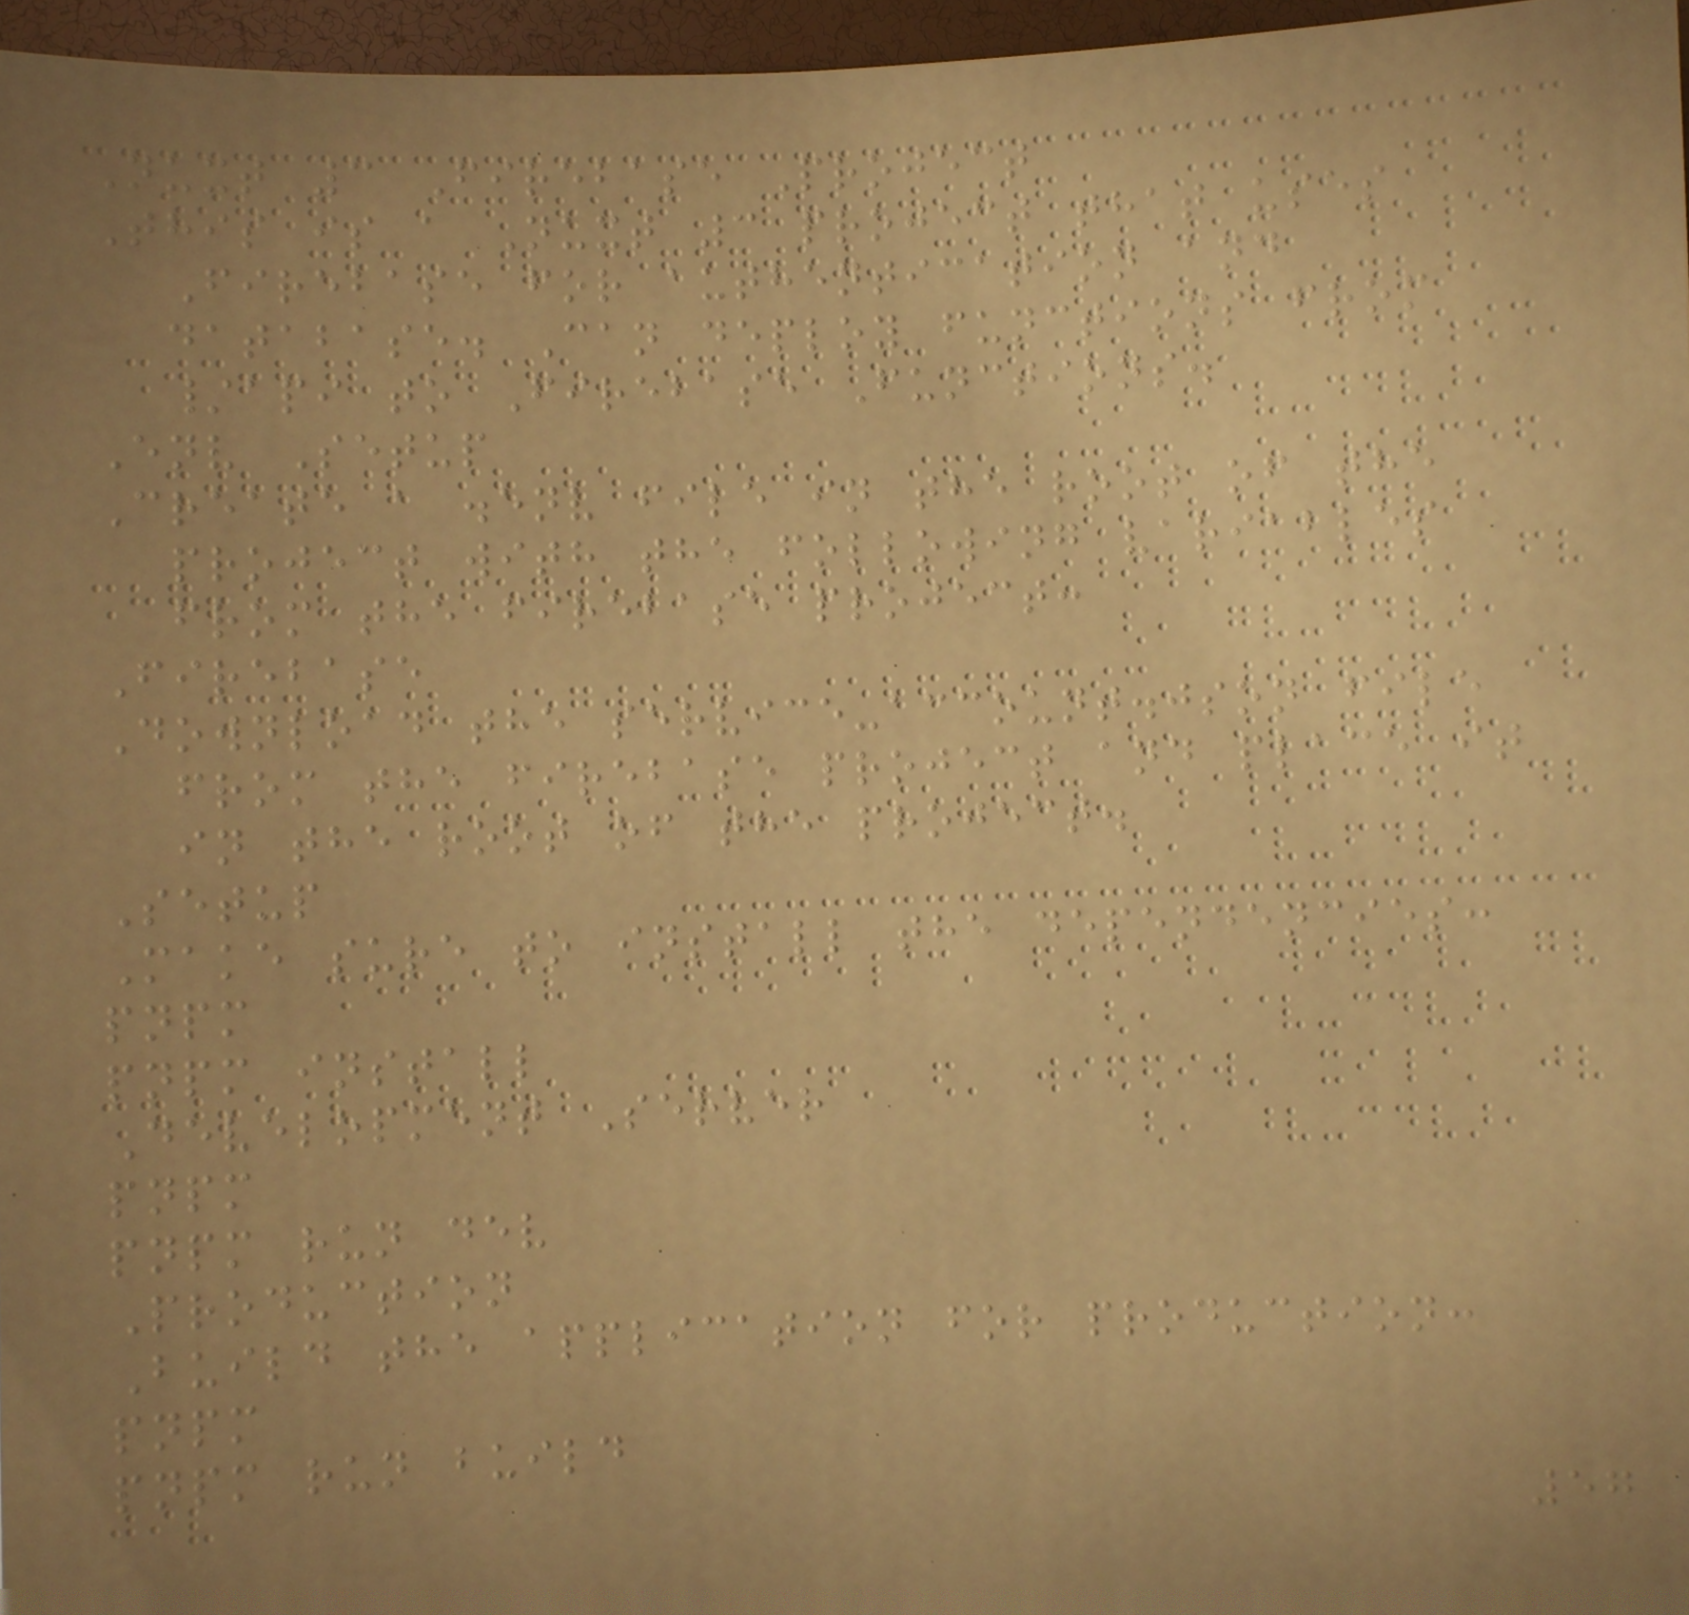Nuxt 3 Firebase Project
This is a Nuxt 3 project that uses
Firebase for authentication and
database. Can deploy functions from
/api to Firebase Functions.
Env Setup
Create a .env file in the root of the
project with the following variables
from the firebase project:
Firebase
Download the service-account.json file
from the firebase project and place it
in the root of the project.
Setup
Make sure to install the dependencies:
pnpm
pnpm install
Development Server
pnpm
pnpm run dev
Production
Build the application for production:
pnpm
pnpm run build
57
